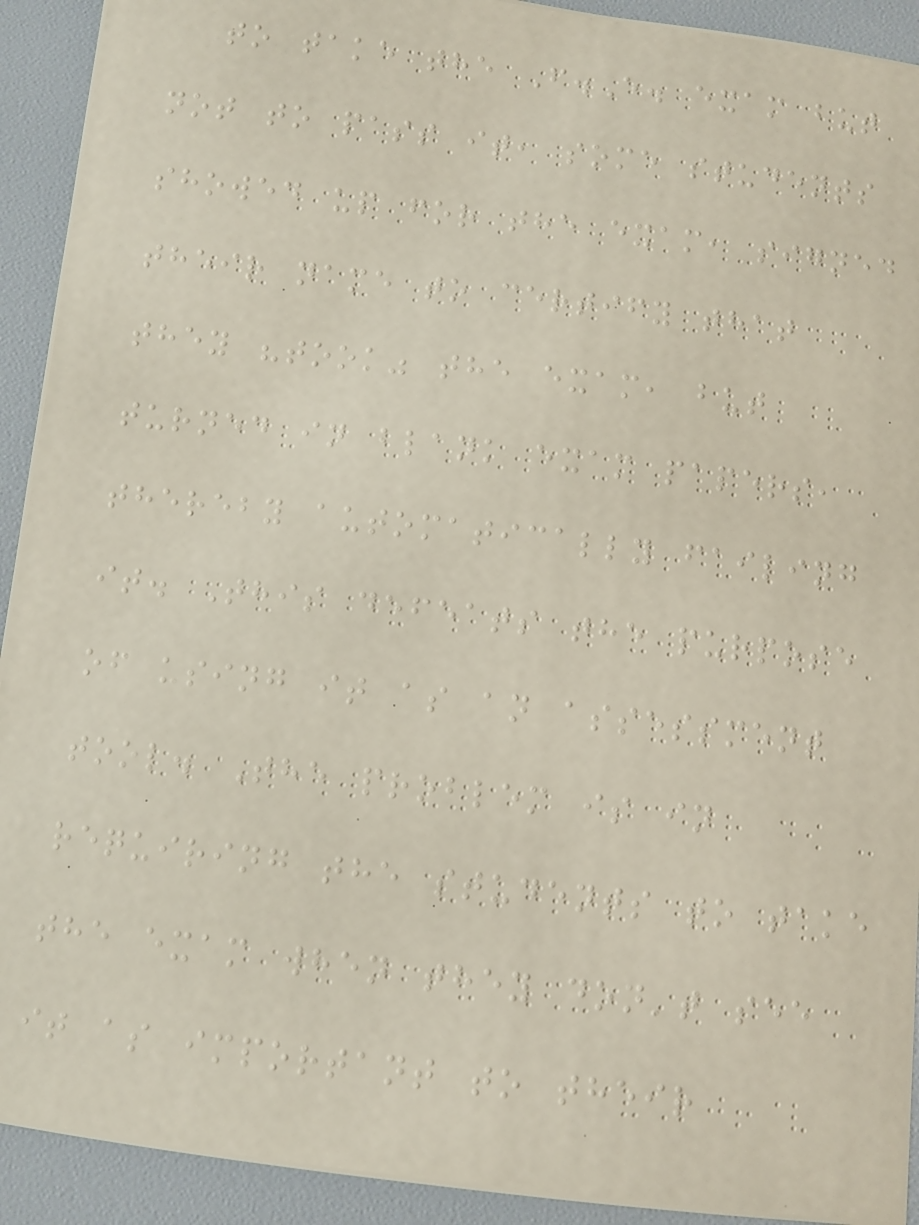to take the F.E. exam but
not to pass it, some students
showed up for the exam, signed
their name to certify that
they "took" the exam, but
turned in blank exam papers,
thereby automatically failing
it. This defeats the purpose
of using it as an assessment
tool. The problem is in
requiring the students to take
the exam when they don't see
it as important to their
